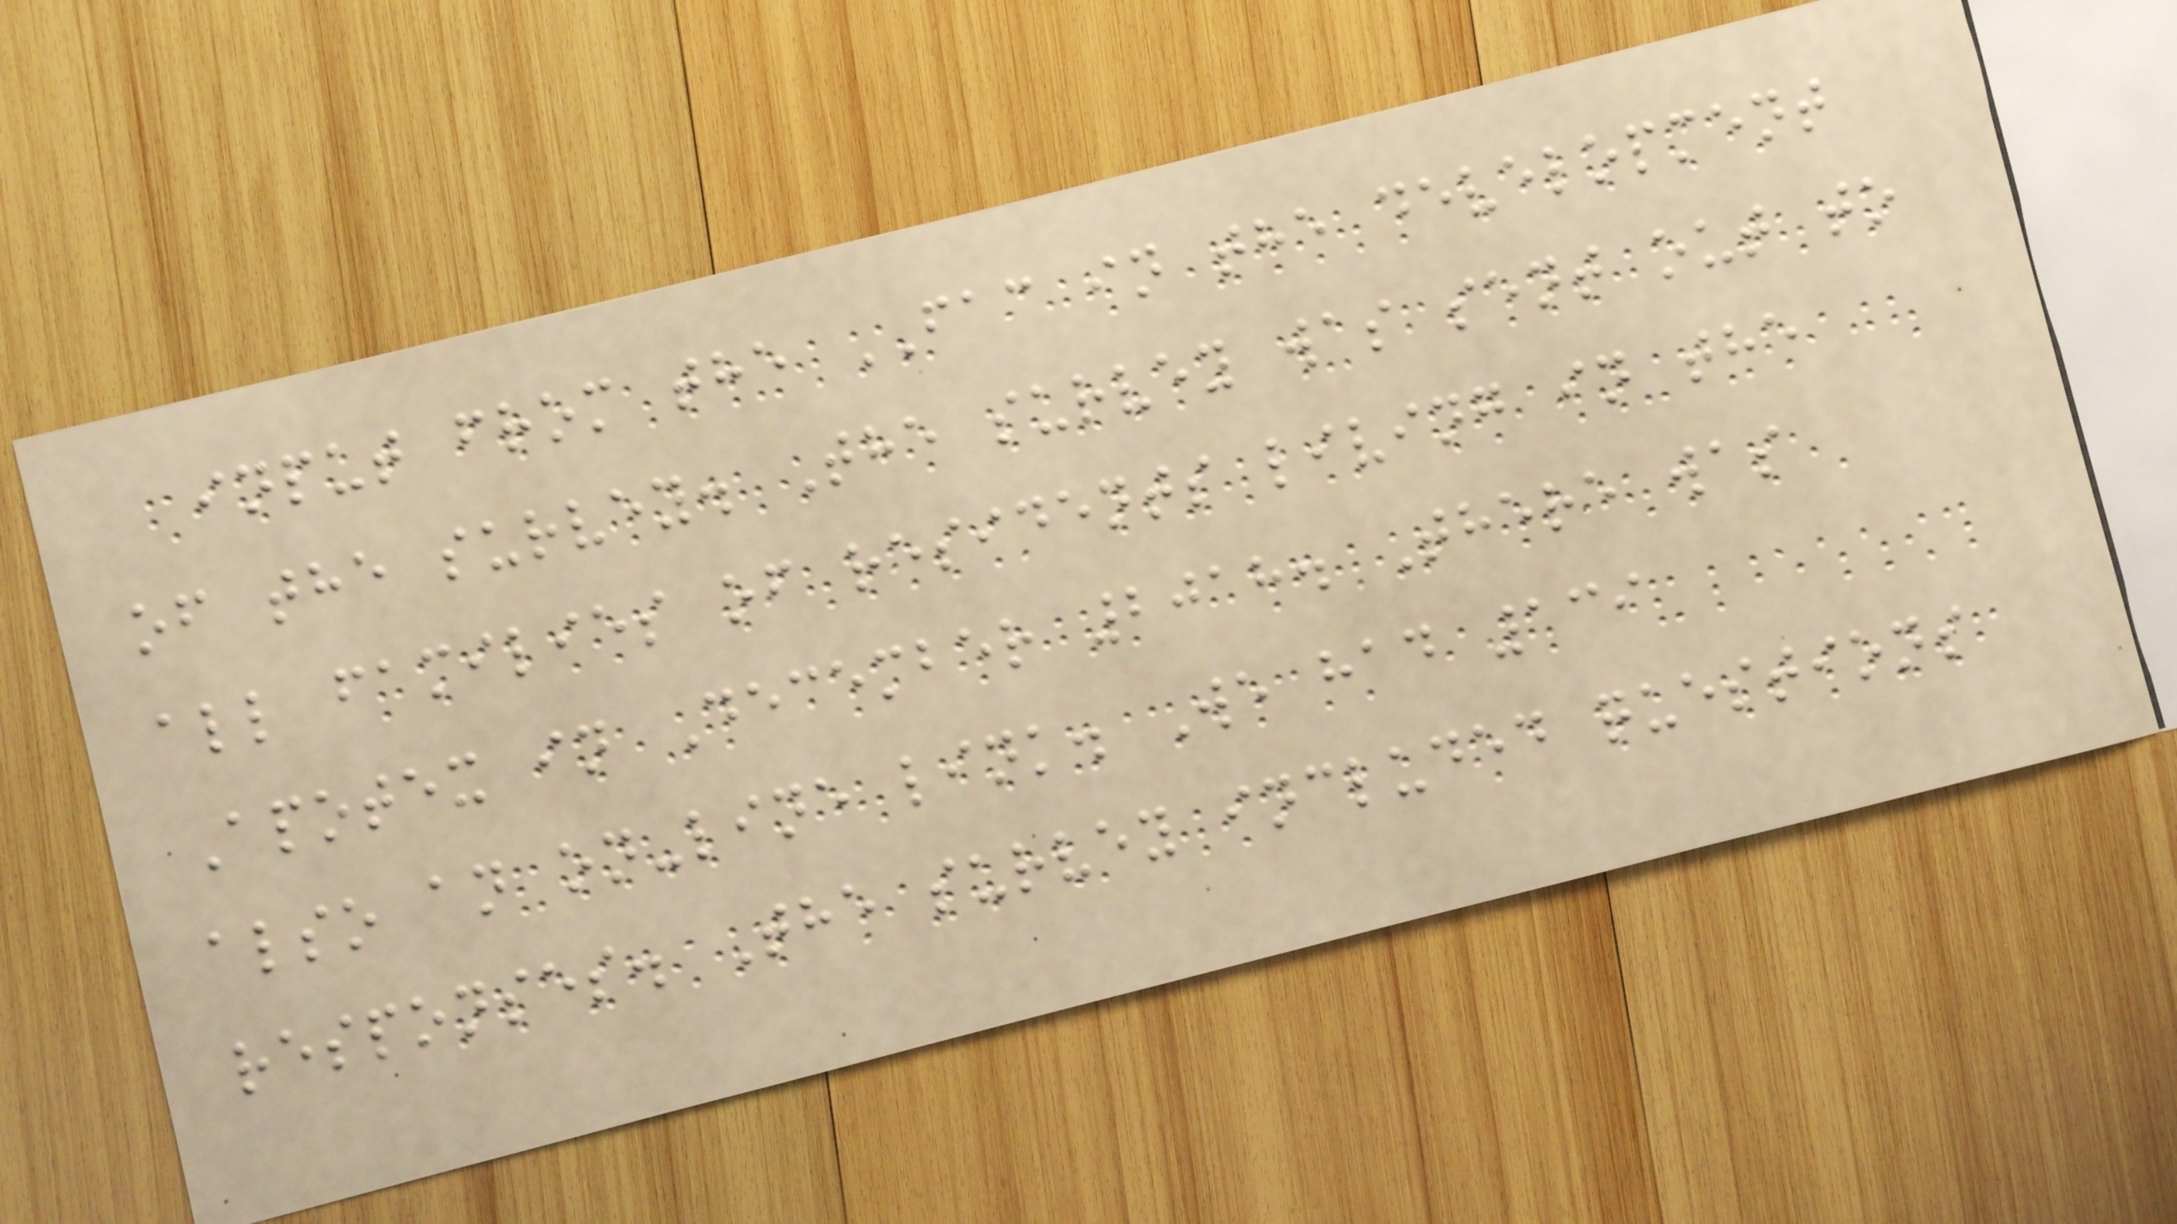input from the FAC in the development
of the survey. The survey was sent out to
all families of residents living in the
Apotex in December 2018. There was
also an on-line link. We had 139
responses. The survey included questions
